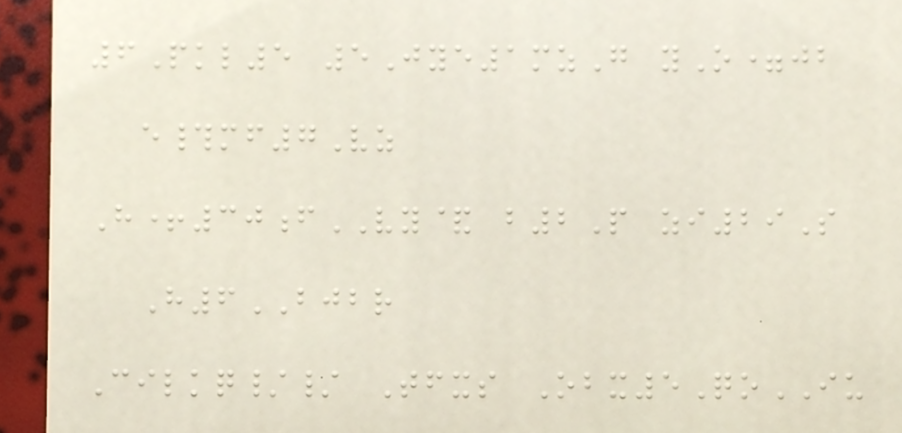6Pkl5 5Jye1mzG yO=jb
e#mf7Vz
H+30fVY& b2P zi29S
H6BJBR
Cilkq// Tfxs Obx5QoIU
